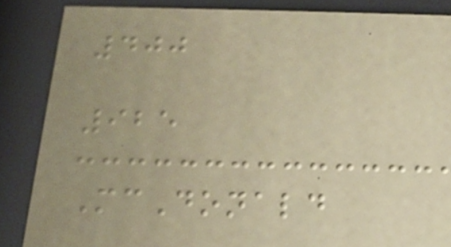400
925
McDonald
